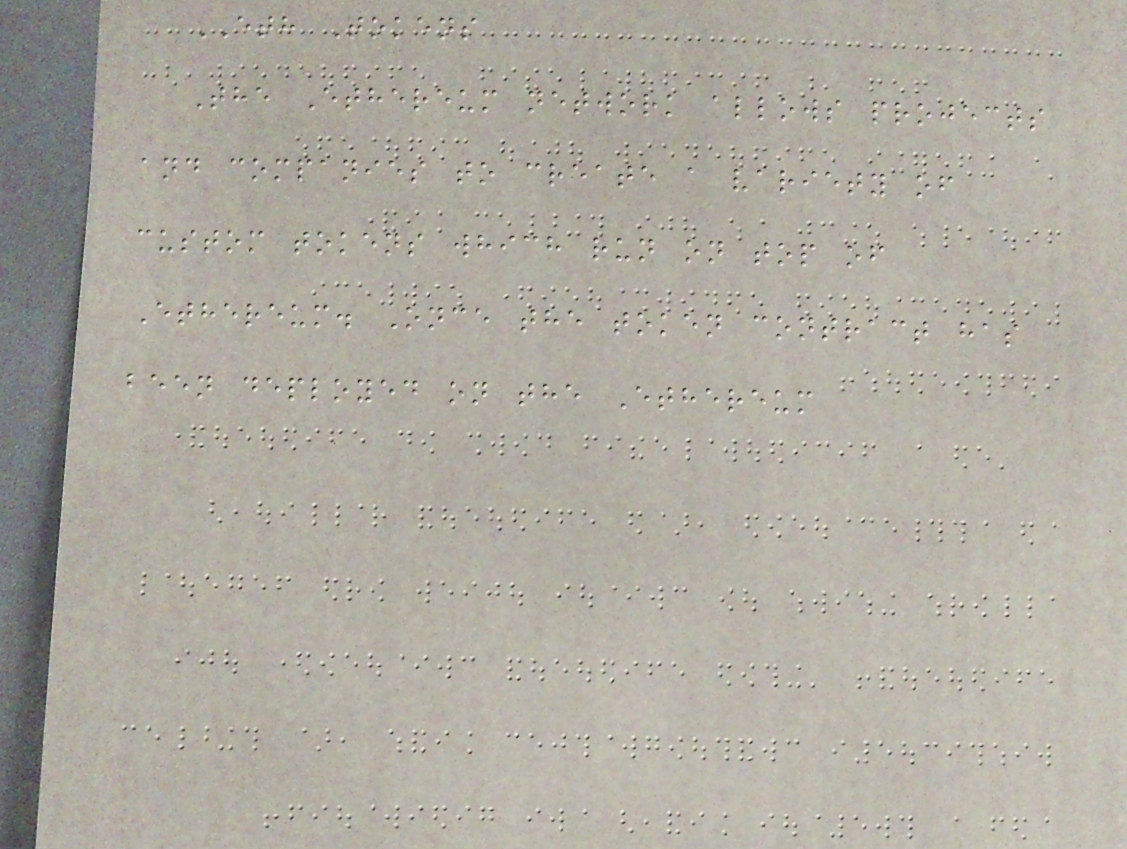ETH Tokens
The Ethereum network allows projects
and companies to create a variety of
custom tokens which run on top of
Ethereum. Once the token contract has
been deployed on the Ethereum
